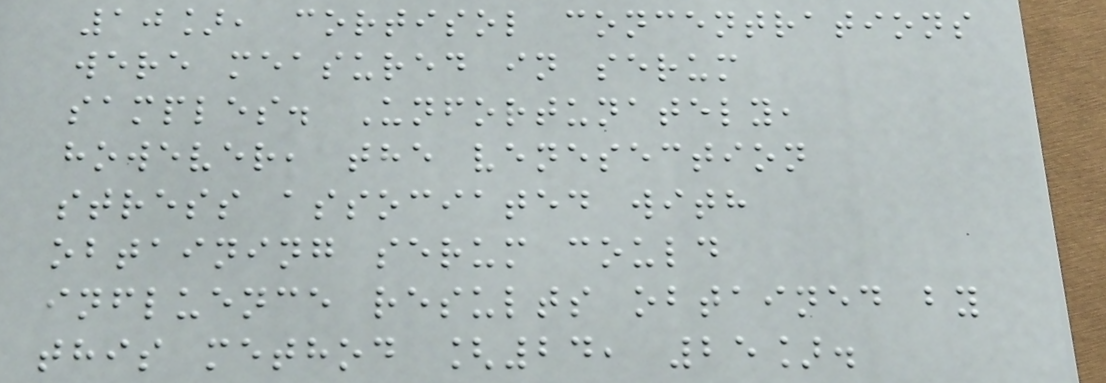10], cortisol concentrations
were measured in serum
samples. Unfortunately,
however, the venesection
stress associated with
obtaining serum could
influence results obtained by
this method [24, 25].
